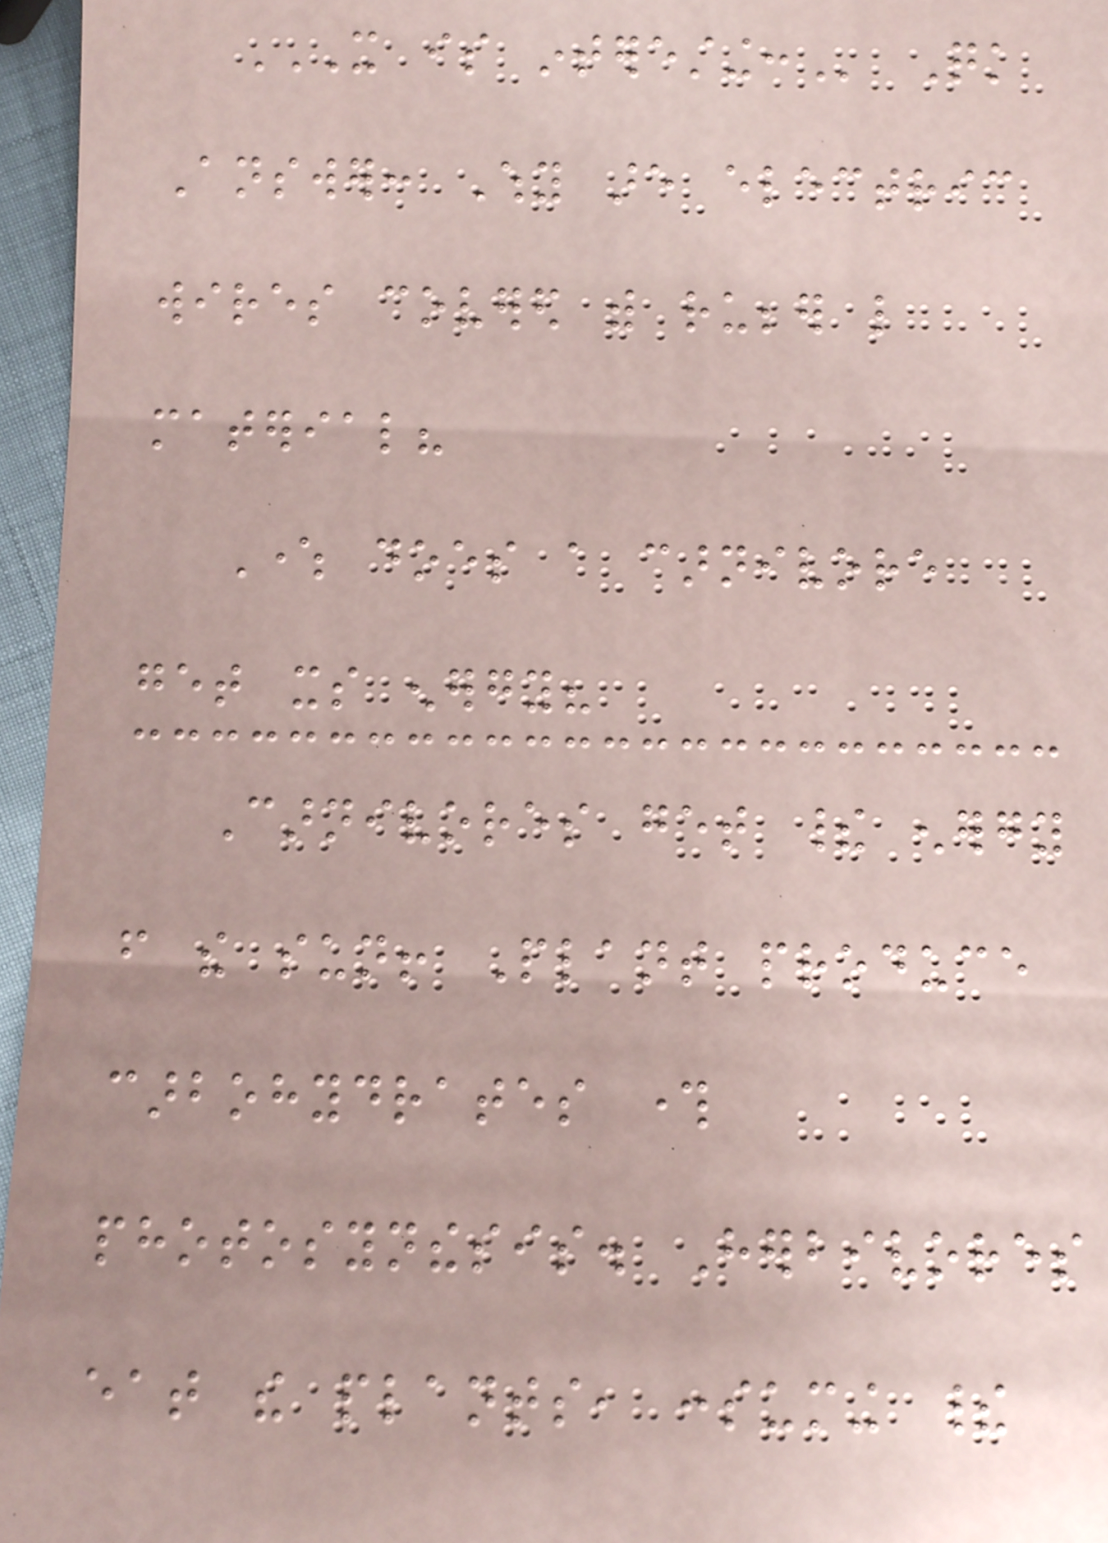IT IS INTERESTING: Quick
Answer: Why are electric
wires covered with rubber like
material?
Where does a carnivore
get its energy?
Carnivores get their energy
from the sun! Plant produce
carbohydrates through
photosynthesis. Herbivores
eat the plants, consuming their
